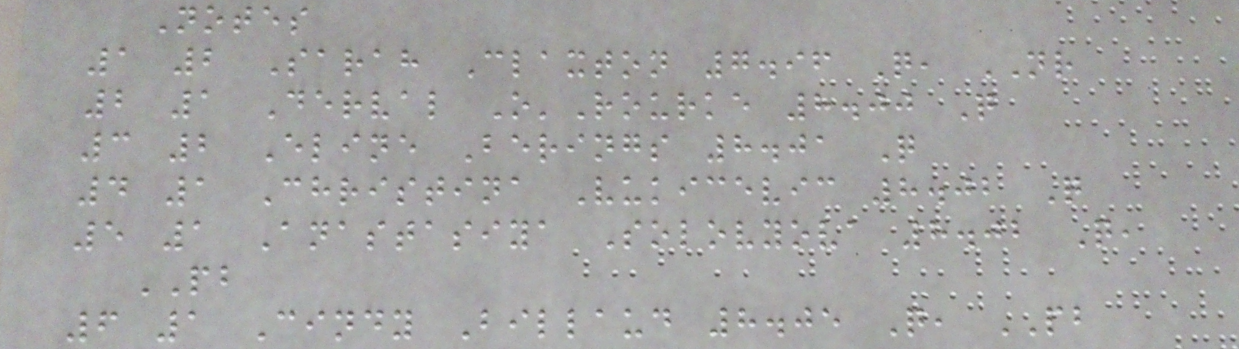Notes
1 2 Sarah Claxton 7.96 Q, NR
2 1 Derval O'Rourke 8.00 Q
3 2 Eline Berings 8.01 Q
4 1 Christina Vukicevic 8.02 Q
5 1 Anastasiya Solovyova 8.02 Q,
PB
6 1 Cindy Billaud 8.05 Q, PB
